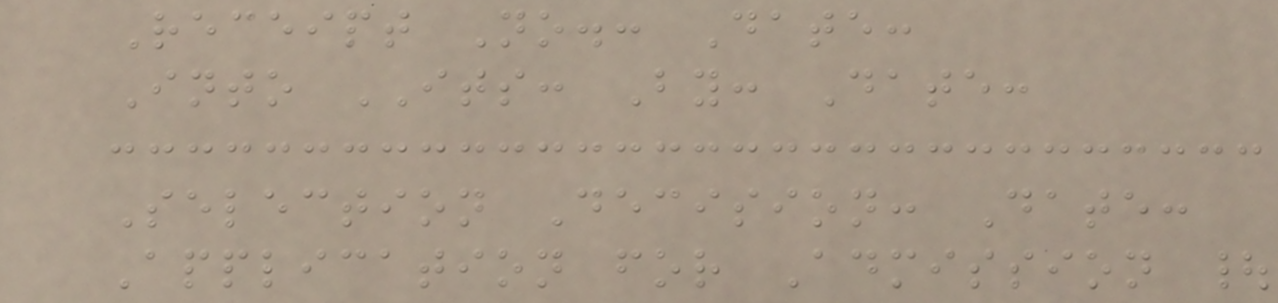Receipt No.: Date:
Into ITS: By: Date:
Selection Decision: Date:
Application for Admission |
